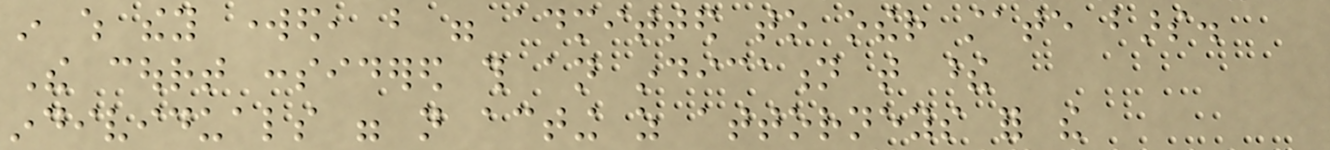in which they worked, but were admitted to other state bars.
The court considered this an indication that these
individuals were not acting as attorneys for the
